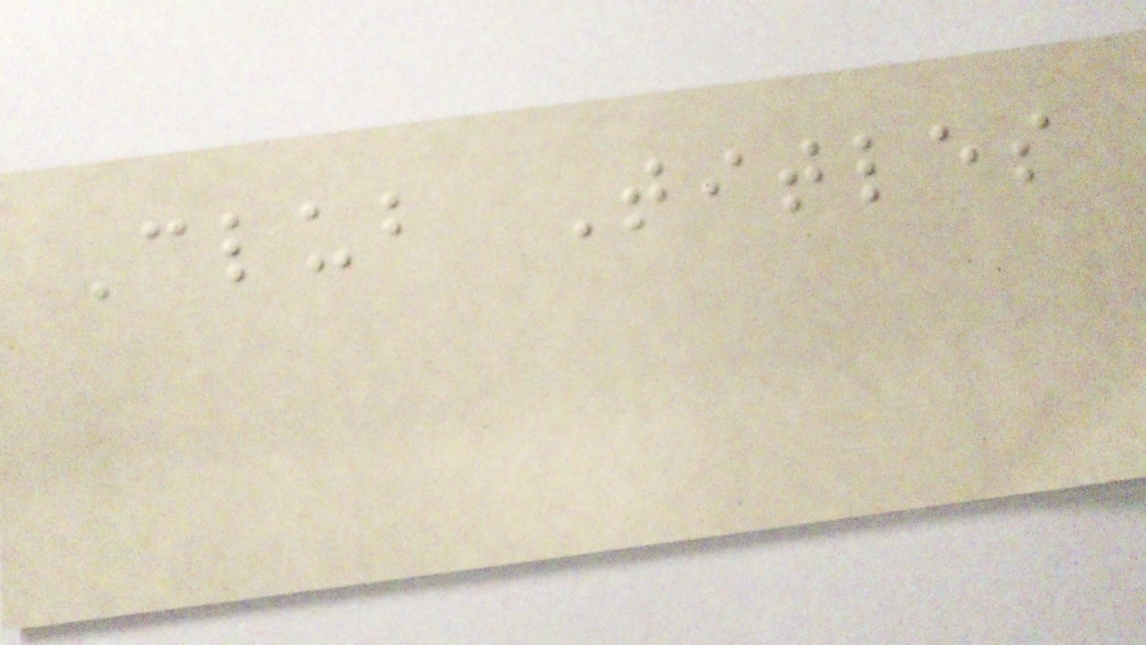Club Titles
